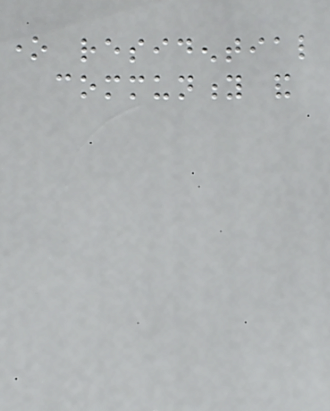one residential
community and
